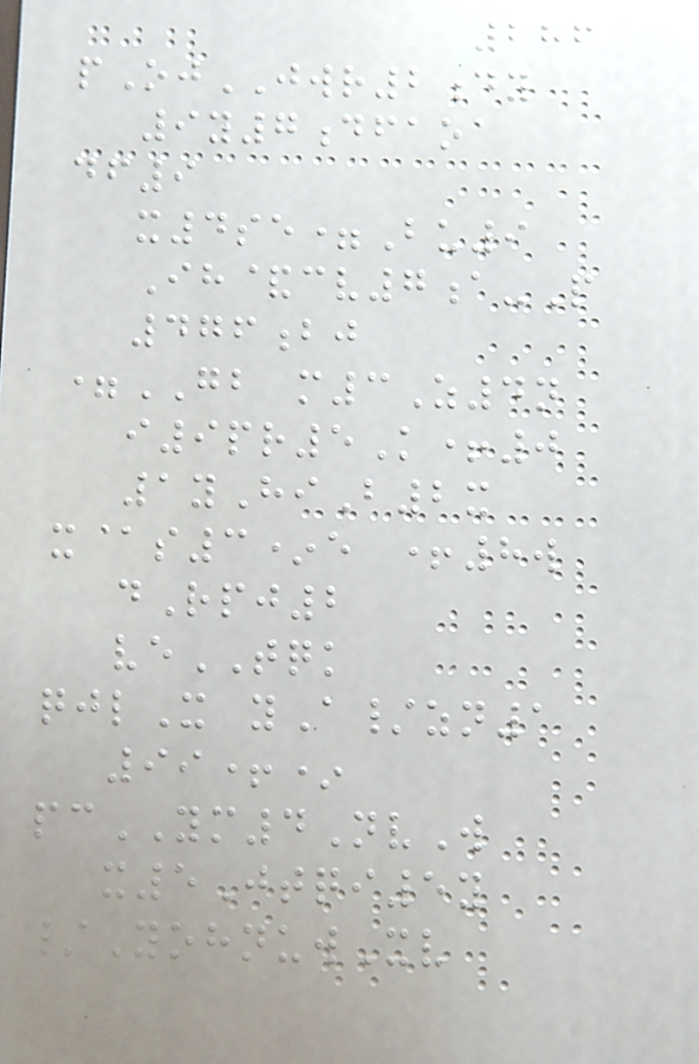286
pOjJWR2dy
9y7dfaoa
df9
x4se=Bu9
Ih&cv7a-P
476bj
=GB m3Z4n
i9pr5K+0
1yHiB2x
x@s3*e +8w
dRpj2
veTQK
qjlX yA/zn1
99+*
pcYM4NvW
x5Jtqi5y
/YohnuwXv
